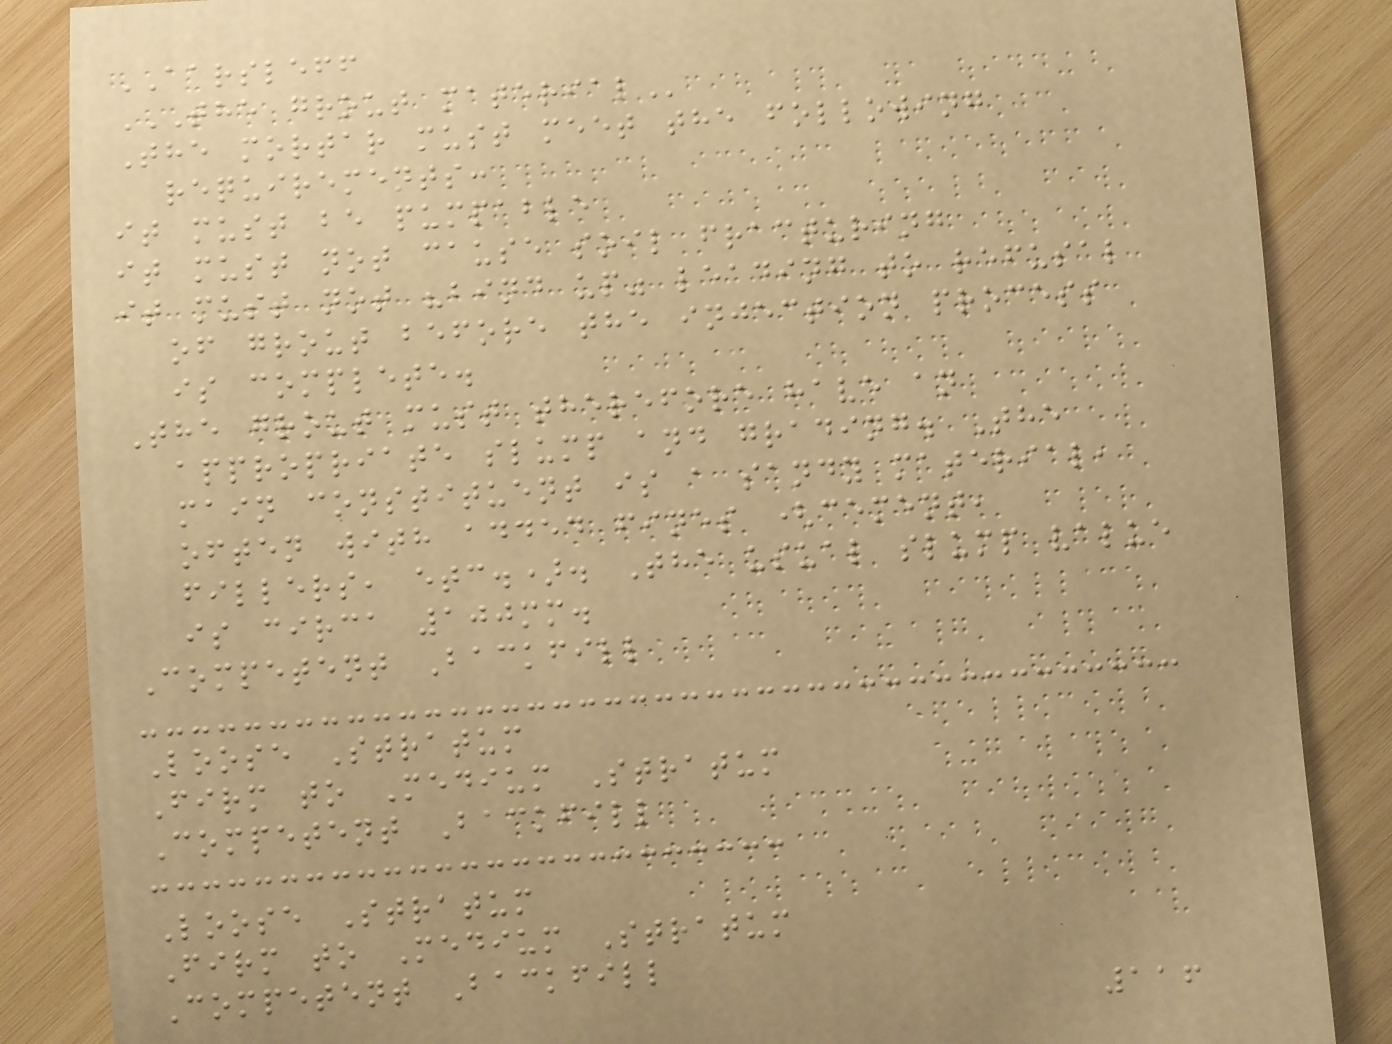AARSLEFF
THE GROUT MATERIAL
The mortar must meet the following
requirements:
it must be pumpable
it must not cause soil fracturing
it must not "bind up" leading to refusal
of grout before the injection process
is complete.
The grout must therefore have an
appropriate slump and grading. The
main constituent is a sandy material,
often with added fines (cement,
fillers, etc.). The usual slump value
is circa 100mm.
Competent Backfill
Loose Stratum
Firm to Medium Stratum
Competent Backfill
Loose Stratum
Firm to Medium Stratum
Competent Backfill
116
